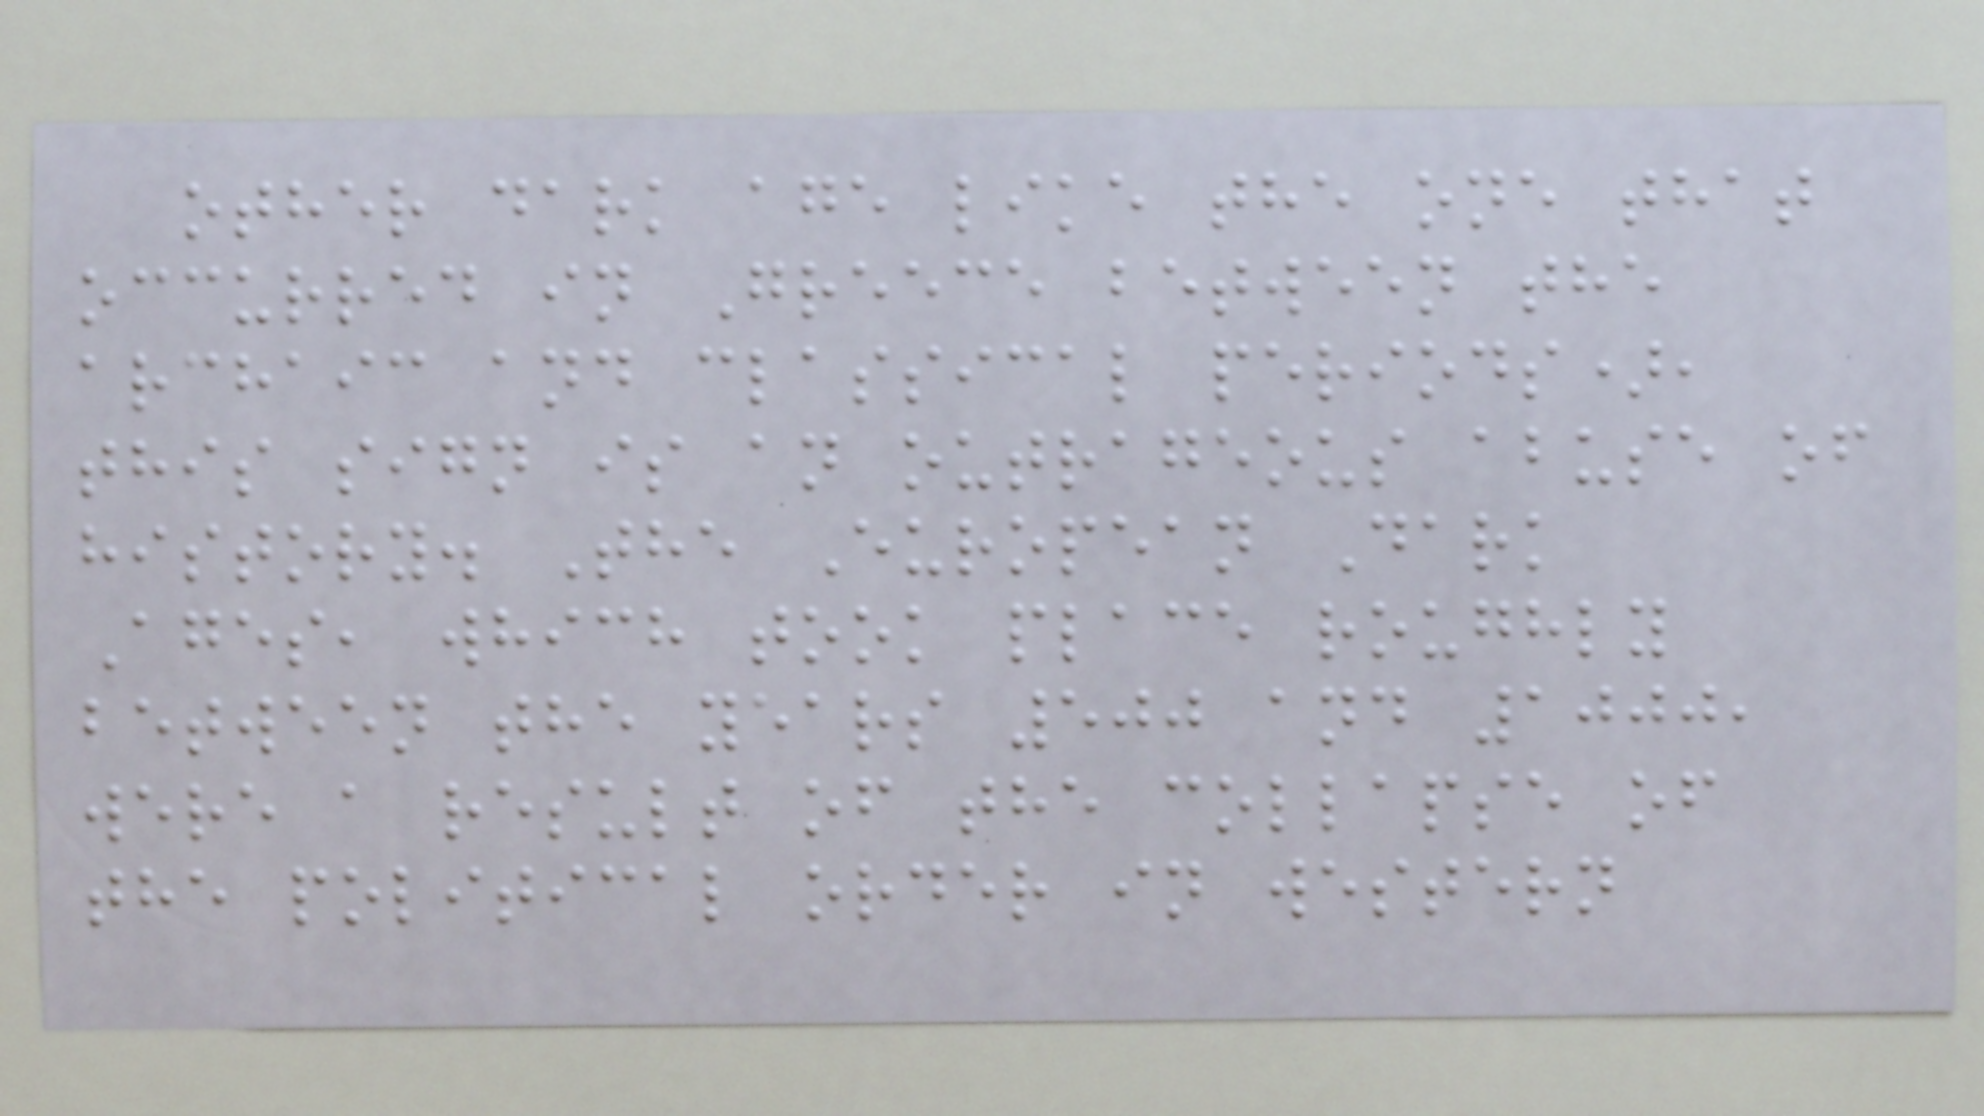other dark age like the one that
occurred in Greece between the
archaic and classical periods),
this sign is an outrageous abuse of
history. The European Dark
Ages, which took place roughly
between the years 500 and 1000,
were a result of the collapse of
the political order in western
